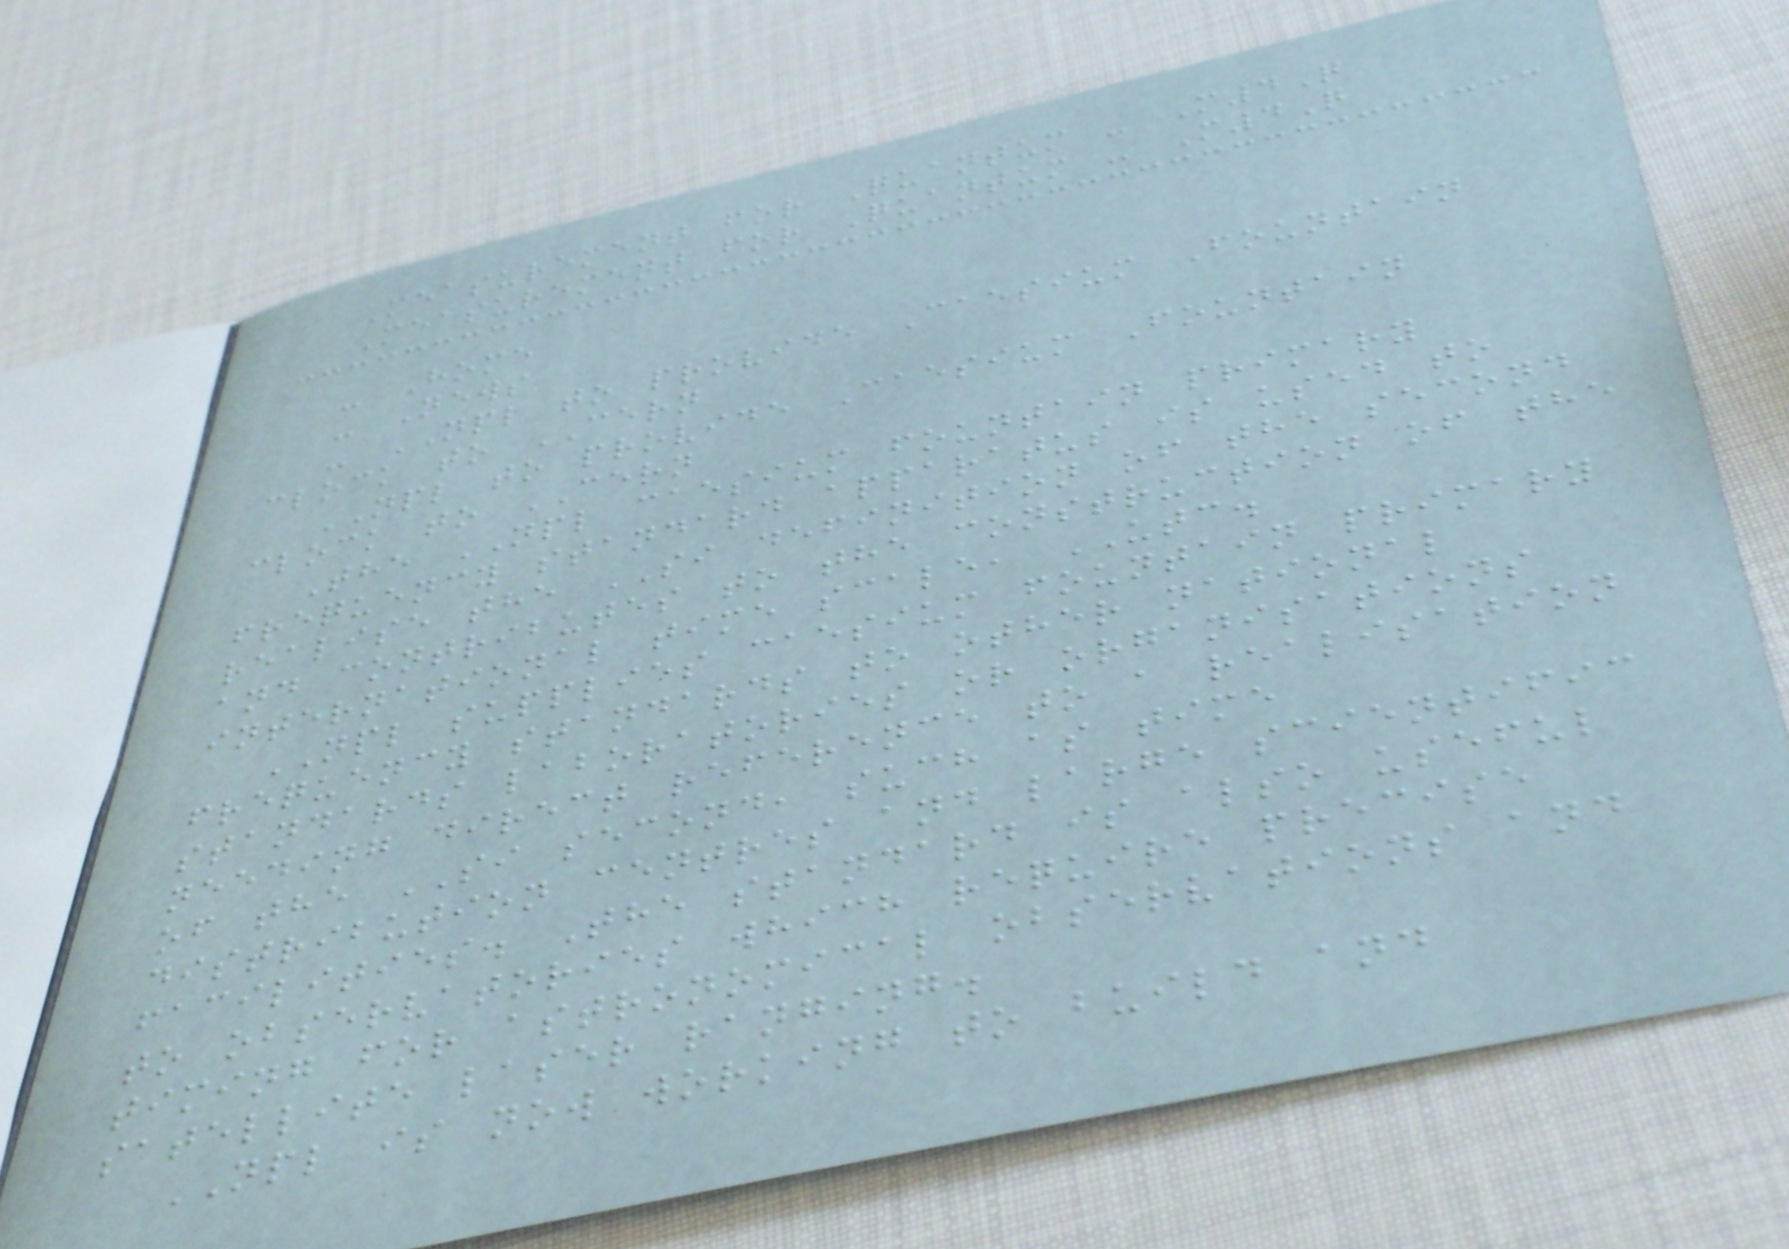Measurement for Quantum - M4Q
Measurement for Quantum - M4Q
- Home
- News
- NPL to provide Caesium Fountain
clock to CERN
NPL to provide Caesium Fountain
clock to CERN
The NPL caesium fountain primary
frequency standard apparatus is used to
realise the SI definition of the second
and contributes to the construction of the
international time scale, UTC.
NPL supplies caesium fountain primary
frequency standards to other national
standards laboratories or organisations
needing direct reference to a realisation
of the SI second, such as time
distribution centres and large scientific
facilities. The standard is also useful
to observatories which require precise
timing for astronomical observations and
satellite laser ranging.
NPL is now working to build and
